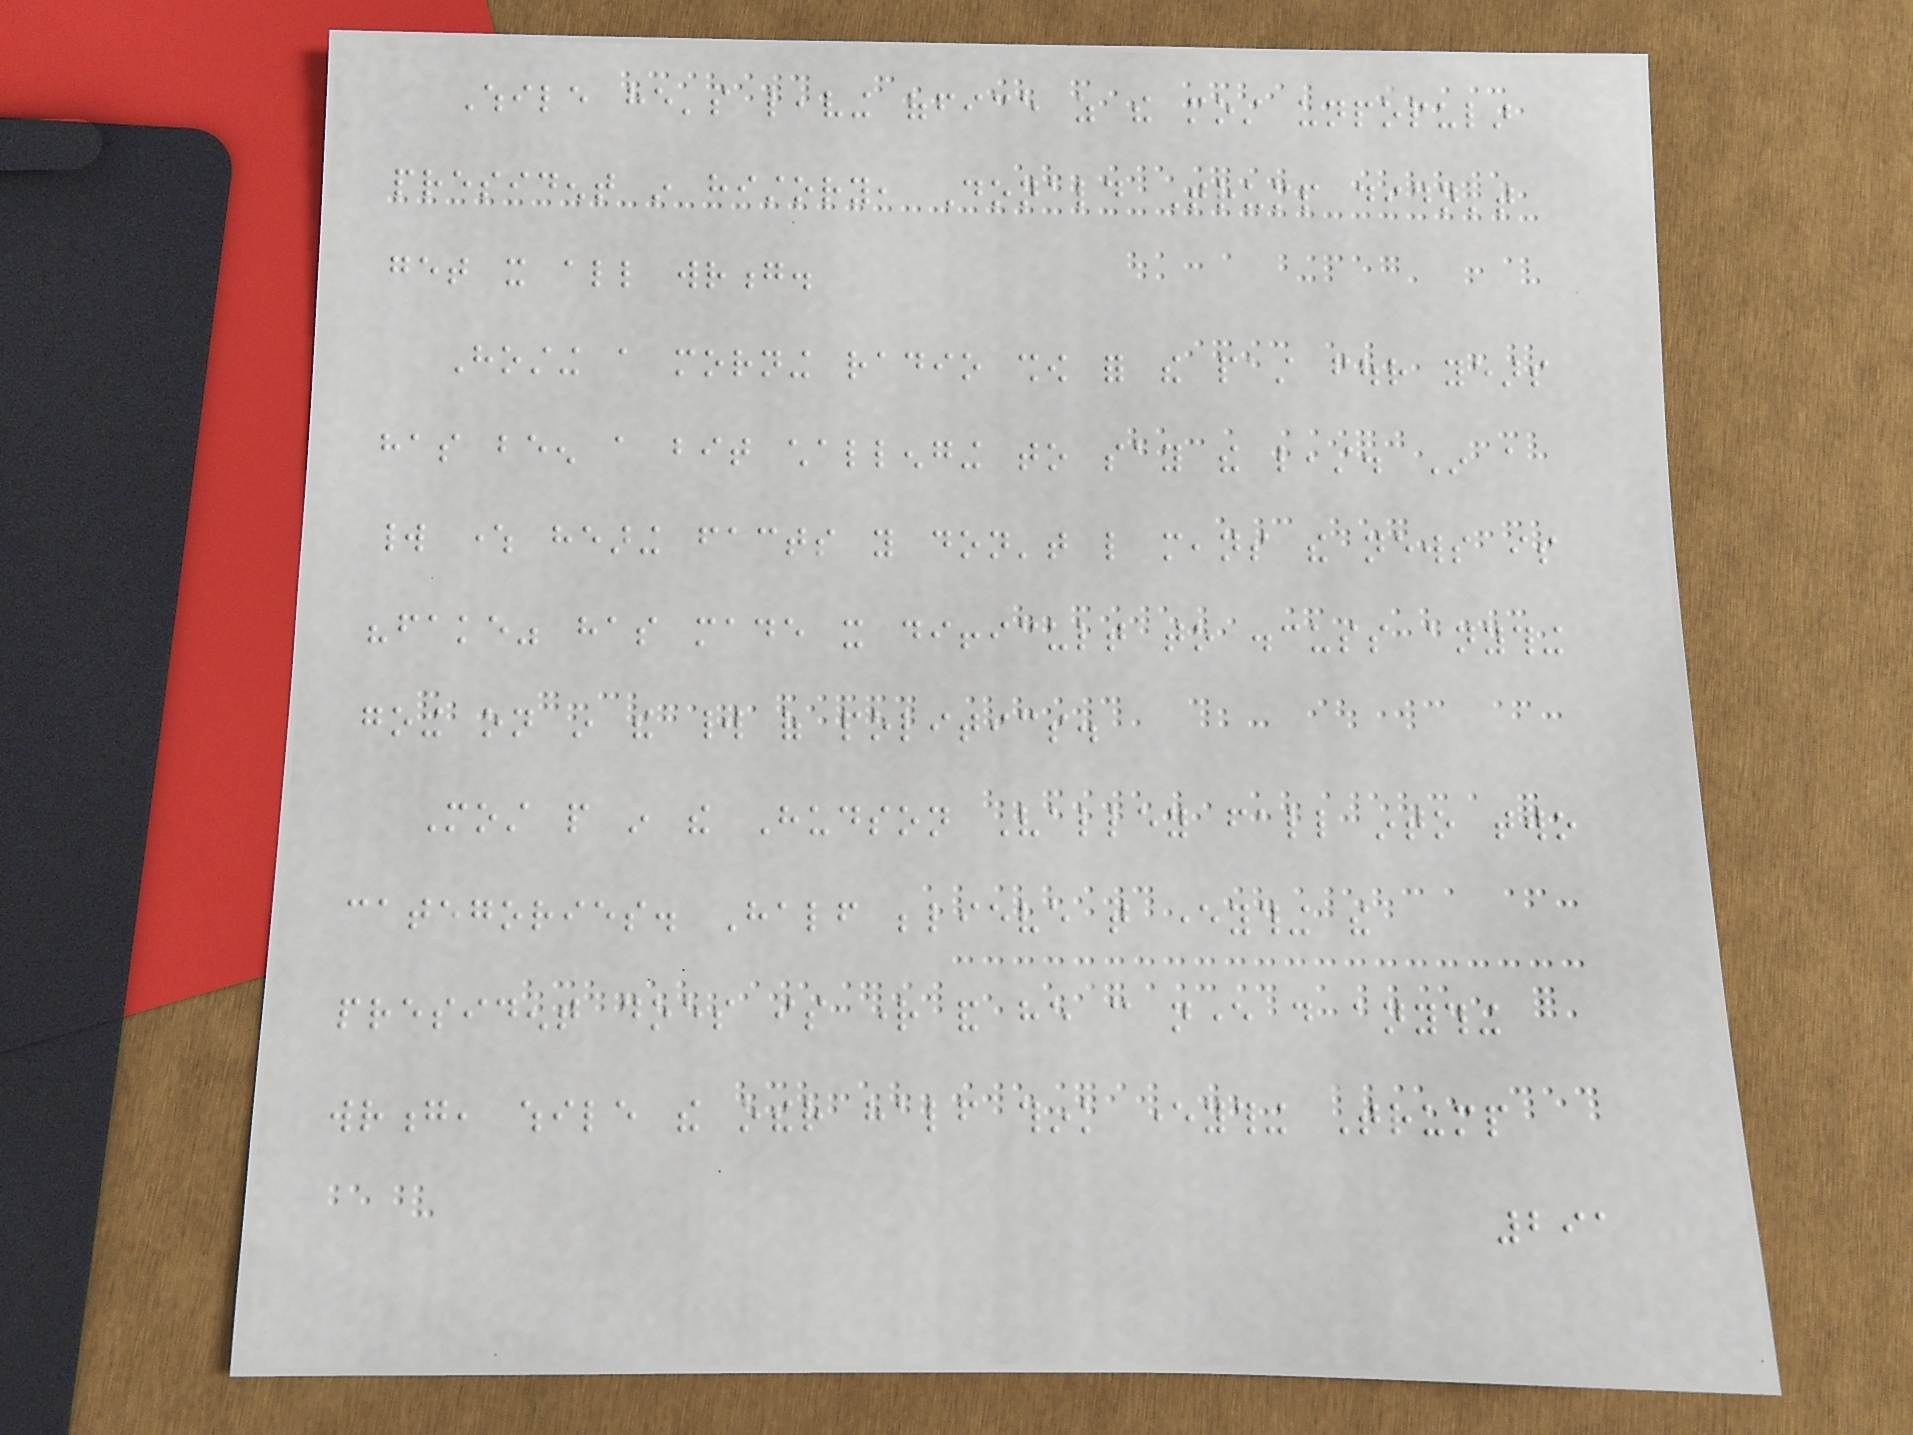While he's leaving office as the most unpopular
president in history, Donald Trump didn't
get it all wrong.
Hosting a morning radio show for the past four years
has been a bit challenging to say the least. In a
world where hearing facts you don't like means the news is
"fake" has made it difficult to discuss anything
going on in the world of politics.
Most people in the Hudson Valley fall into two
categories. Half believe that everything the
president does is right and he can never do anything
wrong, while the other half think everything Trump
291
